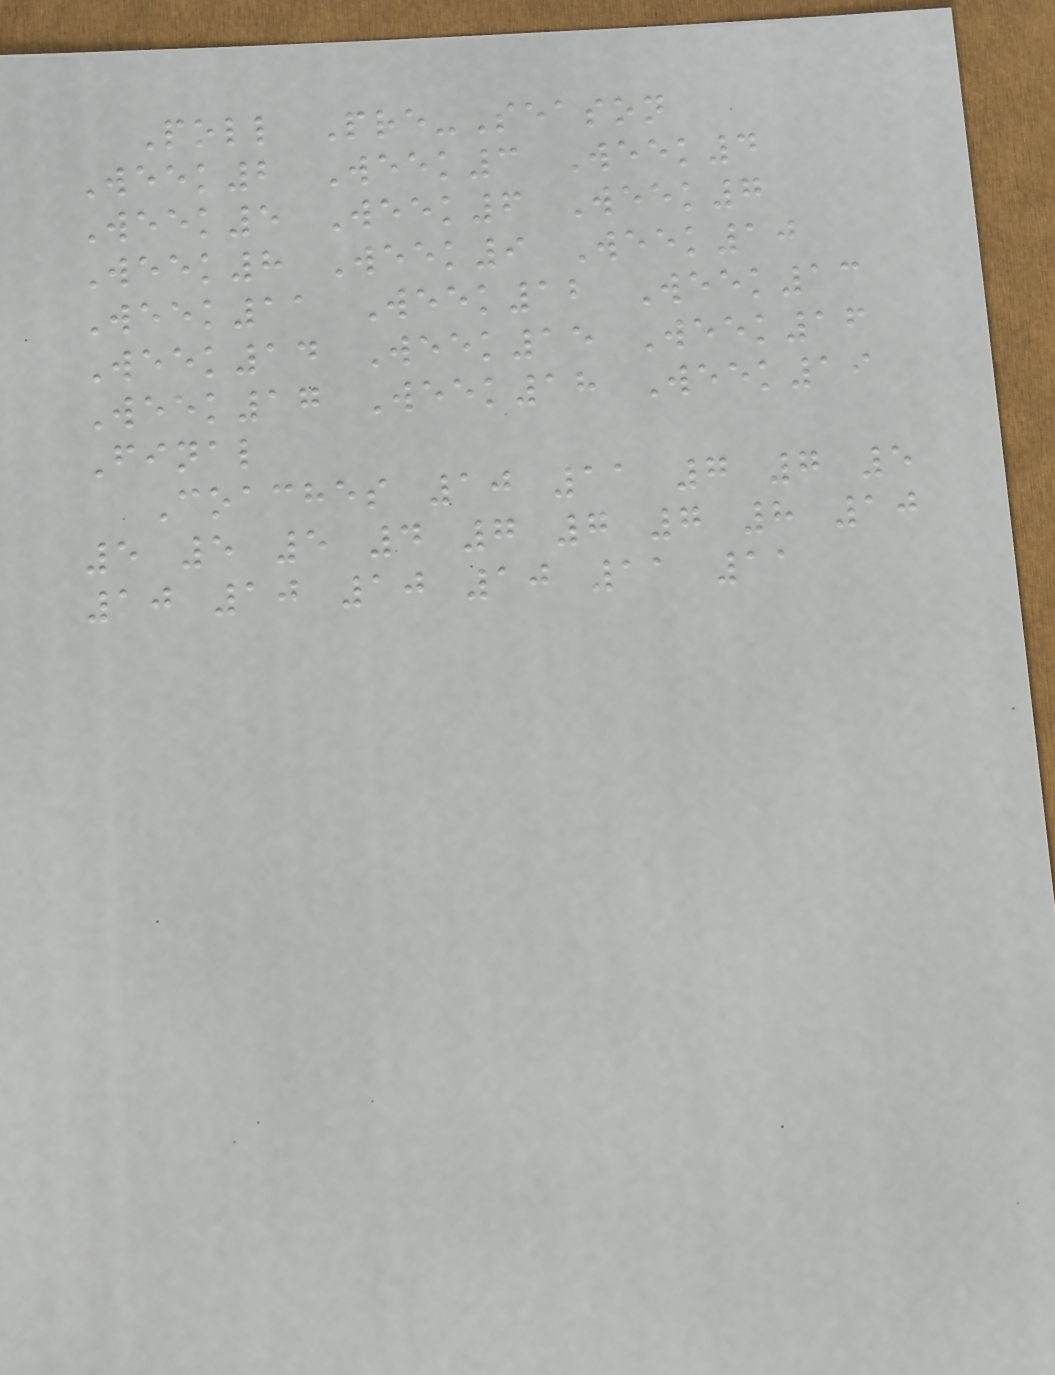Poll Pre-Season
Week2 Week3 Week4
Week5 Week6 Week7
Week8 Week9 Week10
Week11 Week12 Week13
Week14 Week15 Week16
Week17 Week18 Week19
Final
Coaches 10 11 7 7 5
5 5 5 4 7 7 7 8 10
10 10 10 10 11 11
